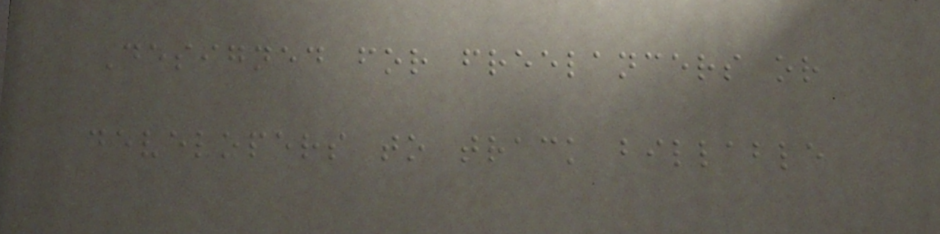Designed for freelancers or
developers to track billable
